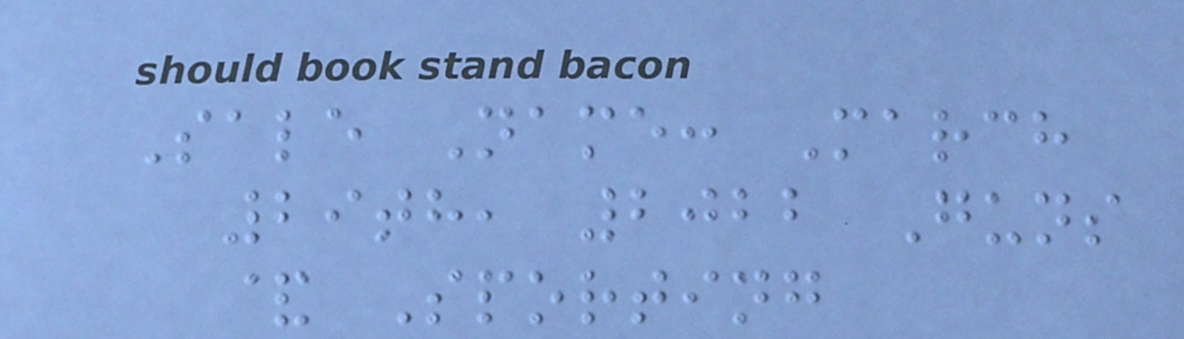Sale Name: March
29th, 2022 Guns
& Sporting
